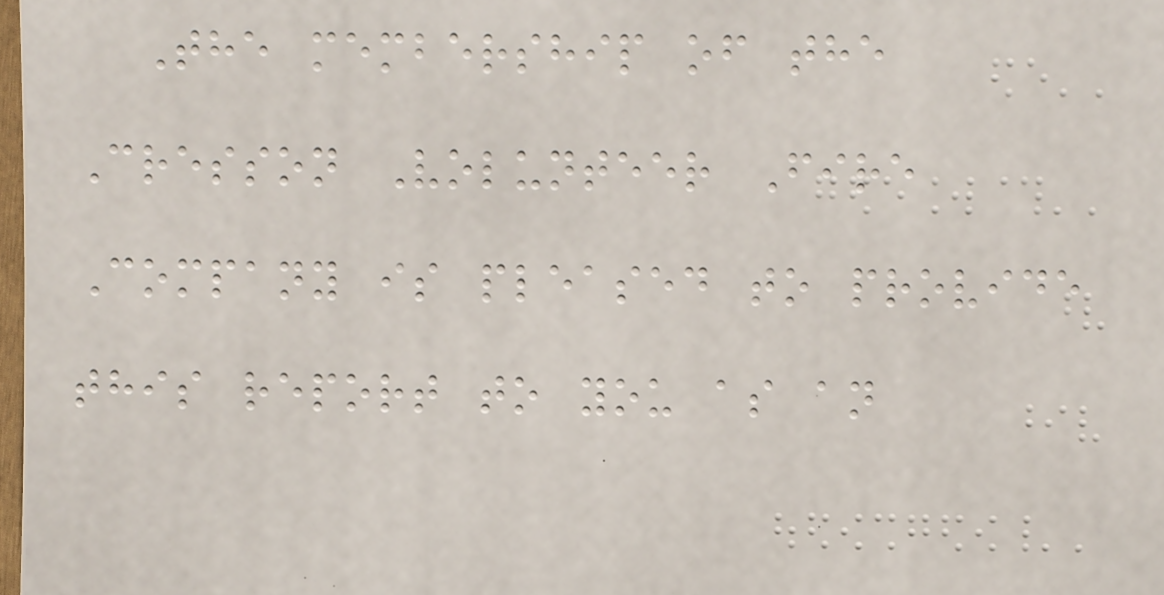The membership of the
Cresson Volunteer Fire
Company is pleased to provide
this report to you as an
